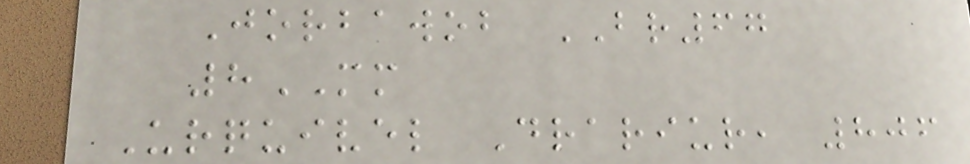Jorbawob BR67
8MM
Urquivel Drariur, 806
